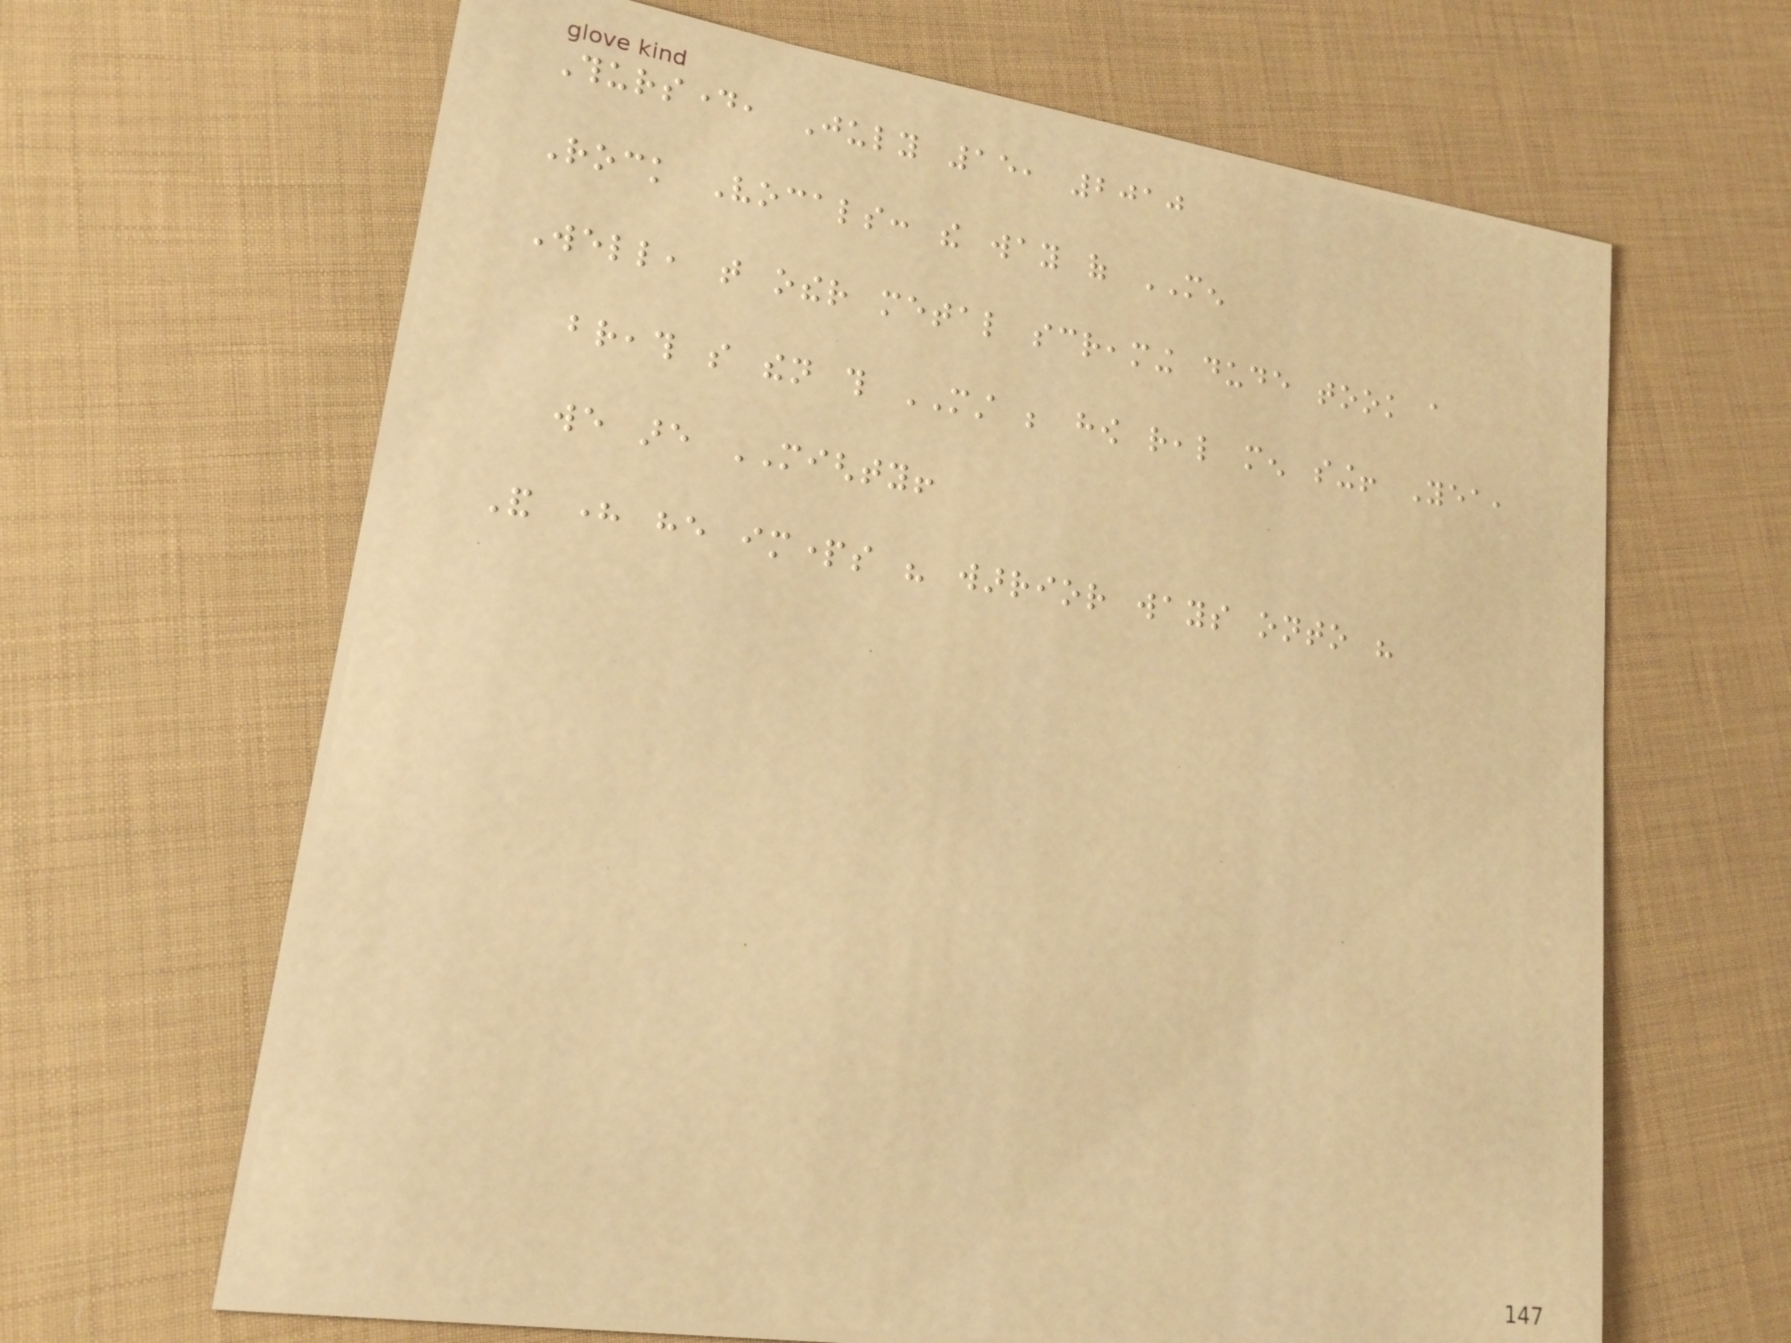Thursday, July 15, 2010
Rock Vocals: the way of MEN
Well, that other metal screaming dude took a
breath so then this MUST be how real men sing! Yea,
we are MIGHTY!
And here he imparts his warrior ways onto his
